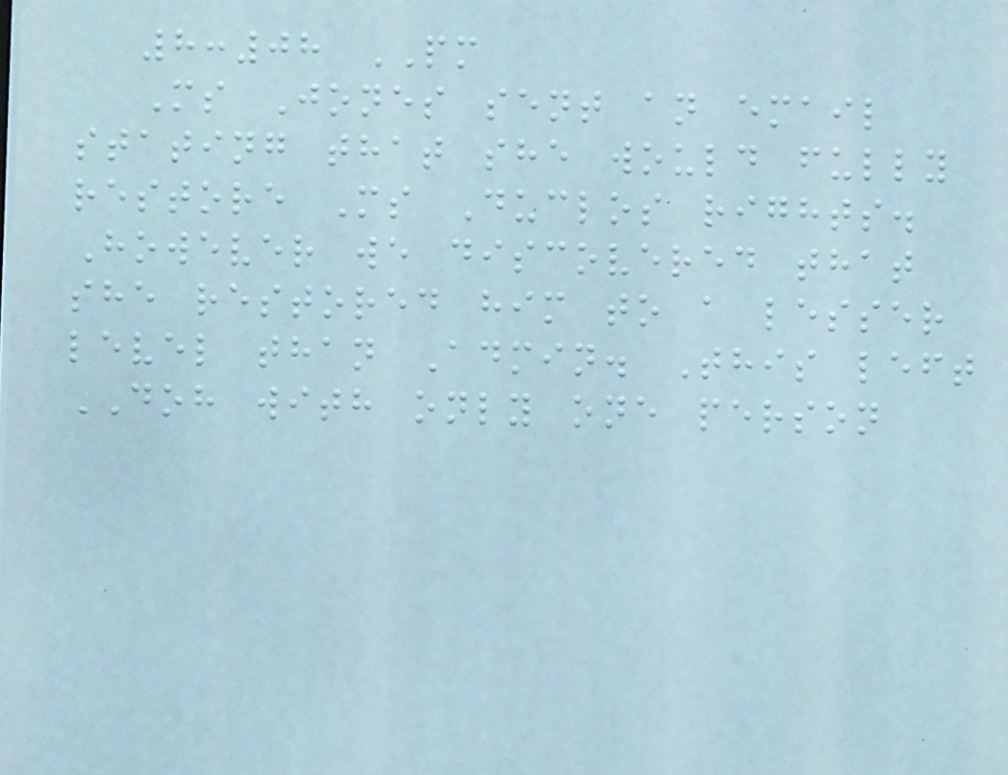8:08 PM
Ms Jones sent an email
stating that she would fully
restore Ms Duclos rights.
However we discovered that
she restored him to a lesser
level than Admin. This left
DOH with only one person
